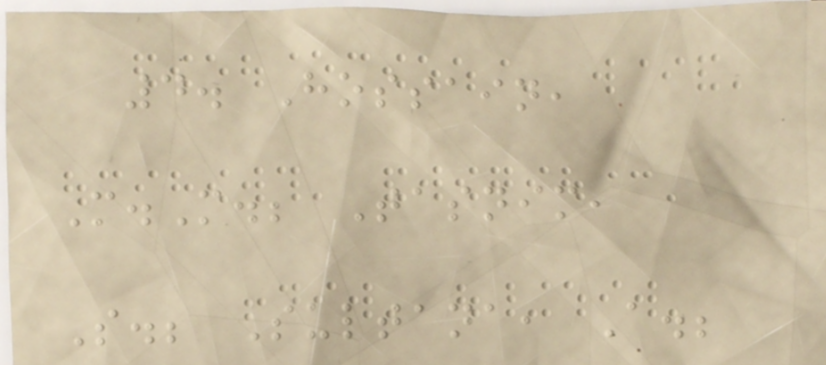4. Hossain,
M.M.; Tasnim,
S.; Sultana, A.;
